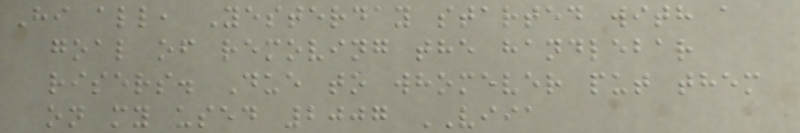Hi all, Yesterday started with a
goal of removing the handlebar
risers. Due to whomever put them
on my used 2007 VIIA
